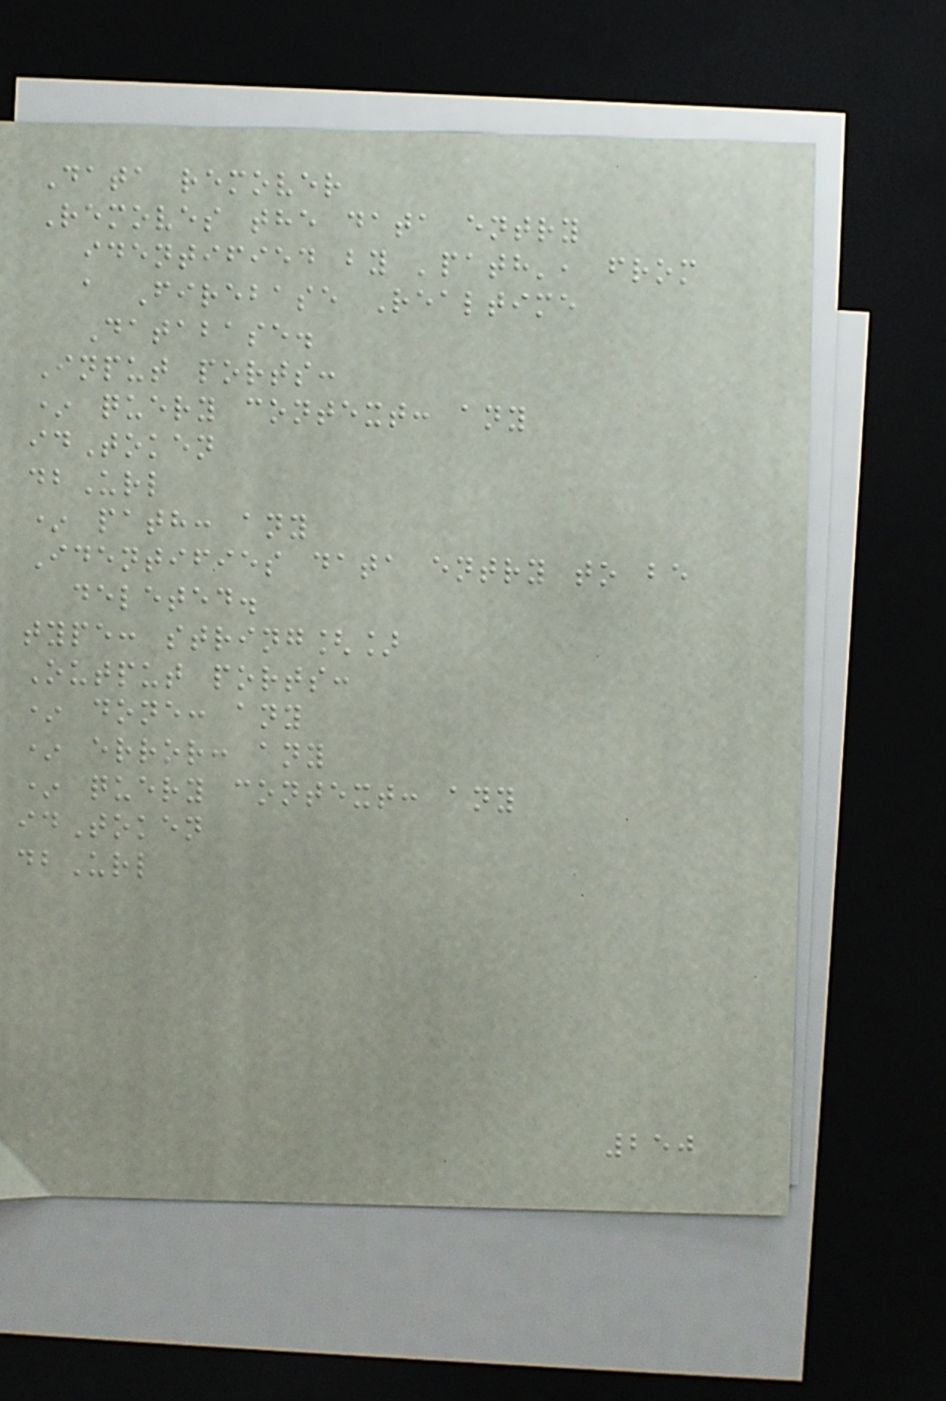Data remover
Removes the data entry
identified by 'path', from
a Firebase Realtime
Database.
Input ports:
* query context: any
idToken
dbUrl
* path: any
Identifies data entry to be
deleted.
type: string[]
Output ports:
* done: any
* error: any
* query context: any
idToken
dbUrl
250
